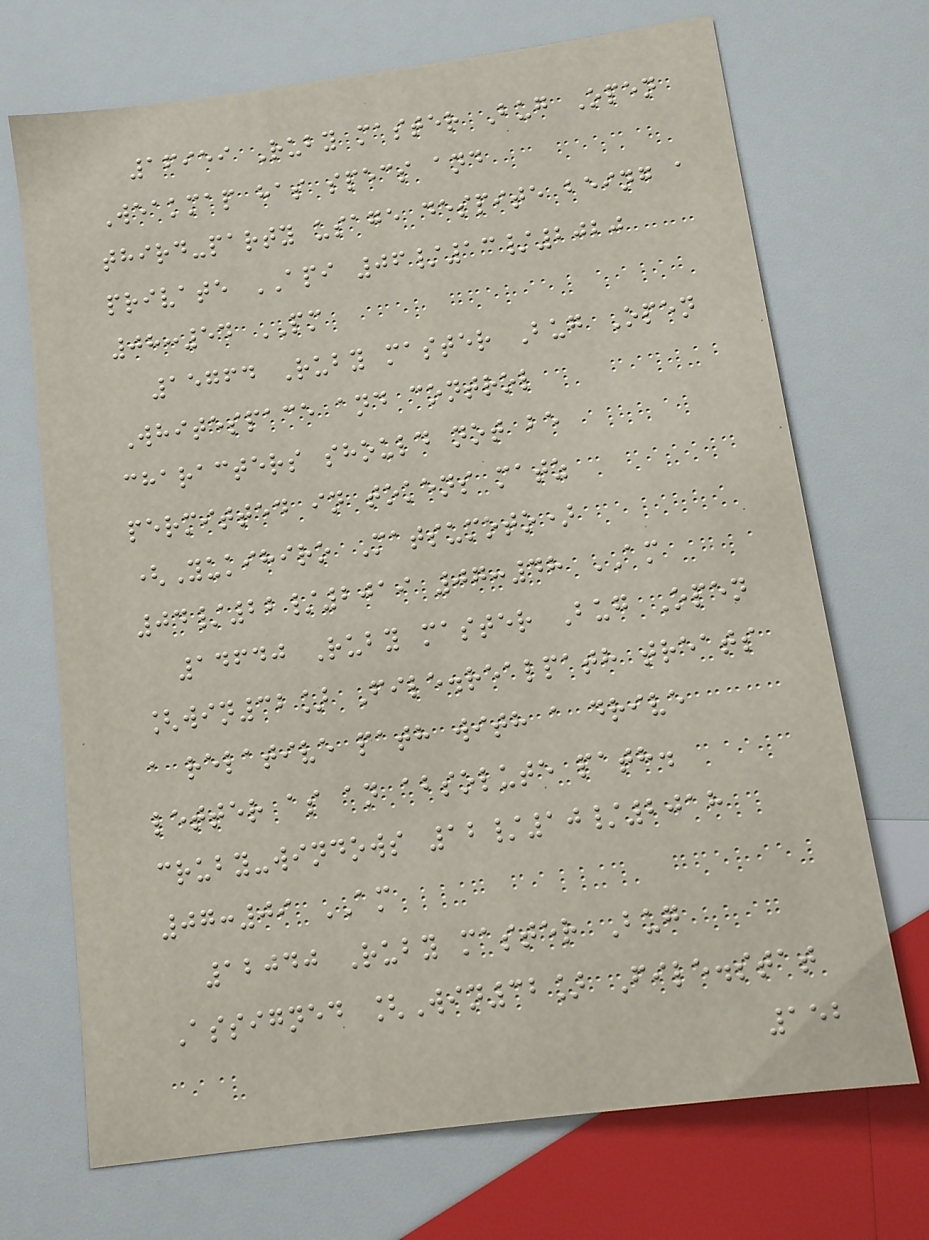16959 Ruby master Bug Open
Weakmap has specs and
third-party usage despite being a
private API 06/13/2020
08:54 PM
15764 Ruby master Bug Open
Whitespace and control
characters should not be
permitted in tokens matz
(Yukihiro Matsumoto)
04/22/2019 07:48 AM
14640 Ruby master Bug Open
[win32] File.realpath treats
a relative path with a drive
letter as an absolute path.
cruby-windows 12/10/2018
07:09 AM
12040 Ruby master Bug
Assigned [Win32] File.stat
152
